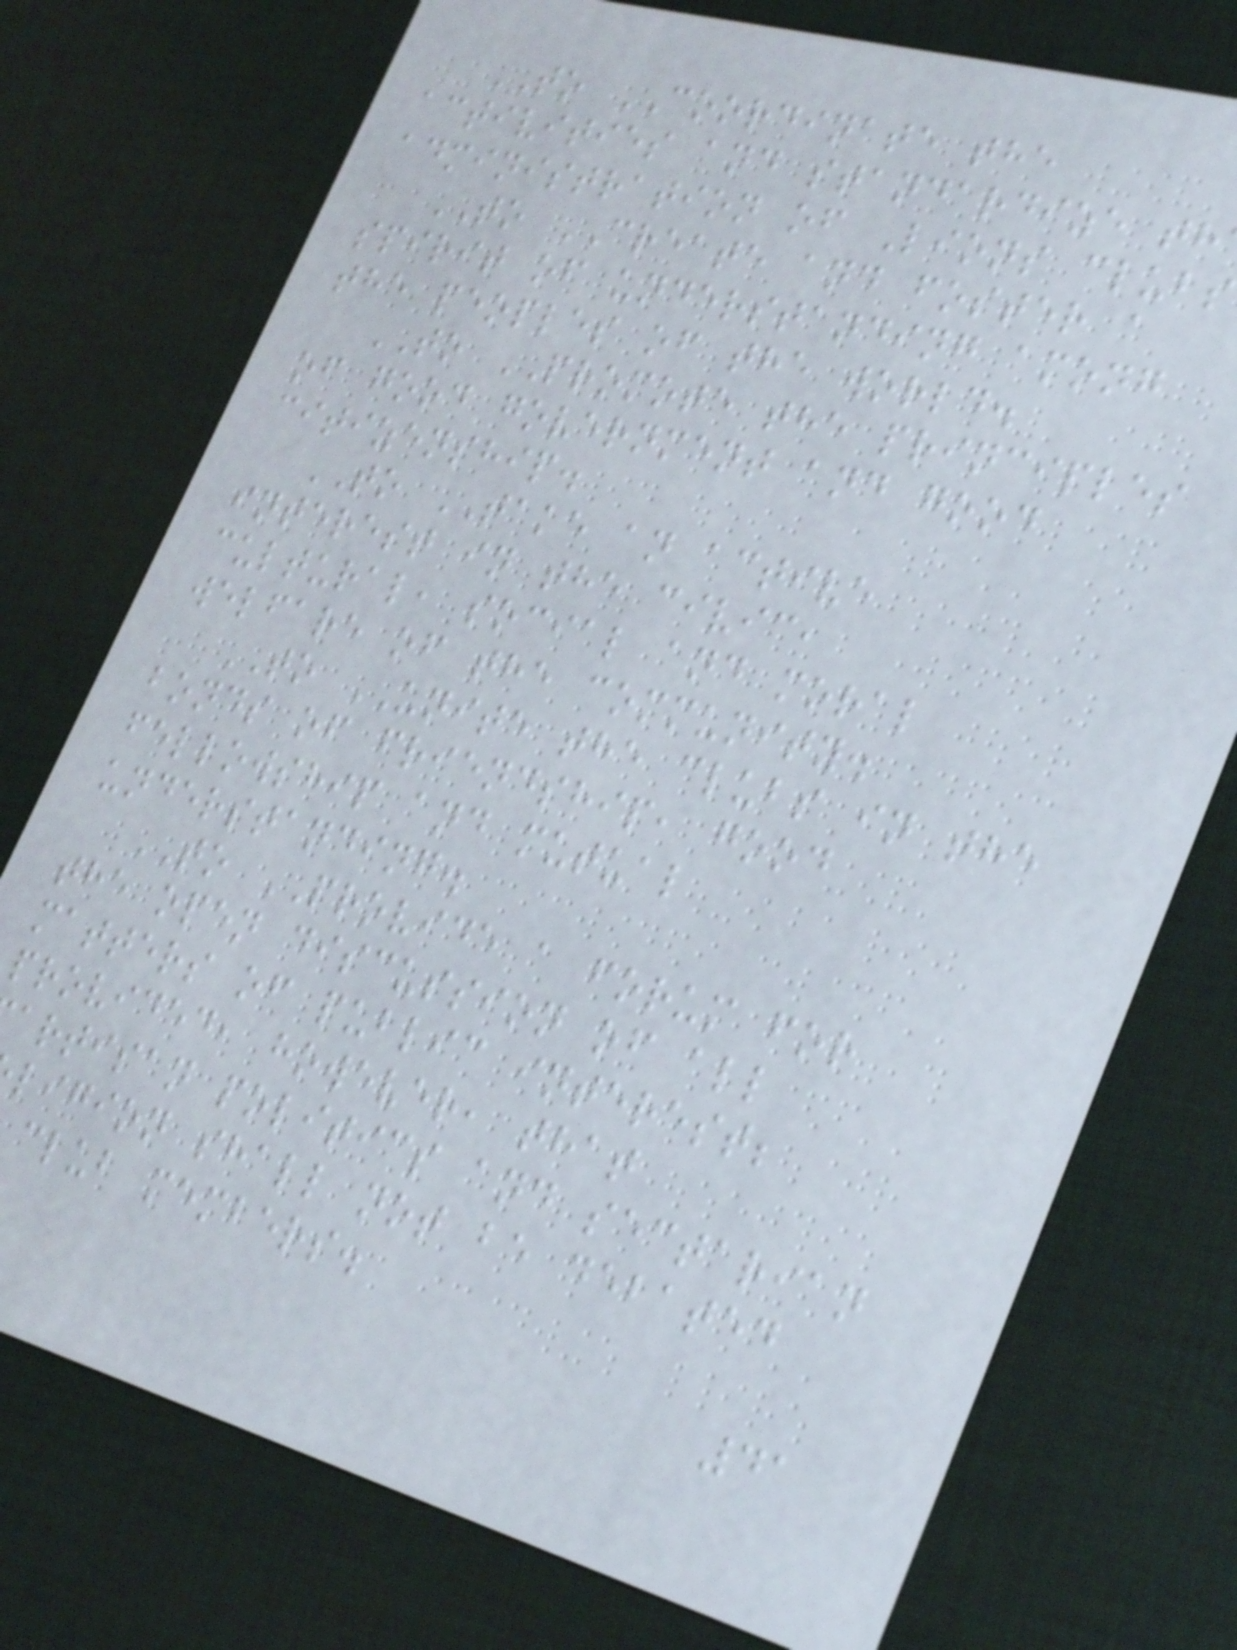TO COORDINATE the
activities and standardize th
administration of Lions clubs
TO CREATE and foster a
spirit of understanding among
the peoples of the world.
TO PROMOTE the principles
of good government and good
citizenship.
TO TAKE an active
interest in the civic,
cultural, social and moral
welfare of the community.
TO UNITE the clubs in the
bonds of friendship, good
fellowship and mutual
understanding.
TO PROVIDE a forum for
the open discussion of all
matters of public interest;
provided, however, that
artisan politics and sectarian
ligion shall not be debated
club members.
41
